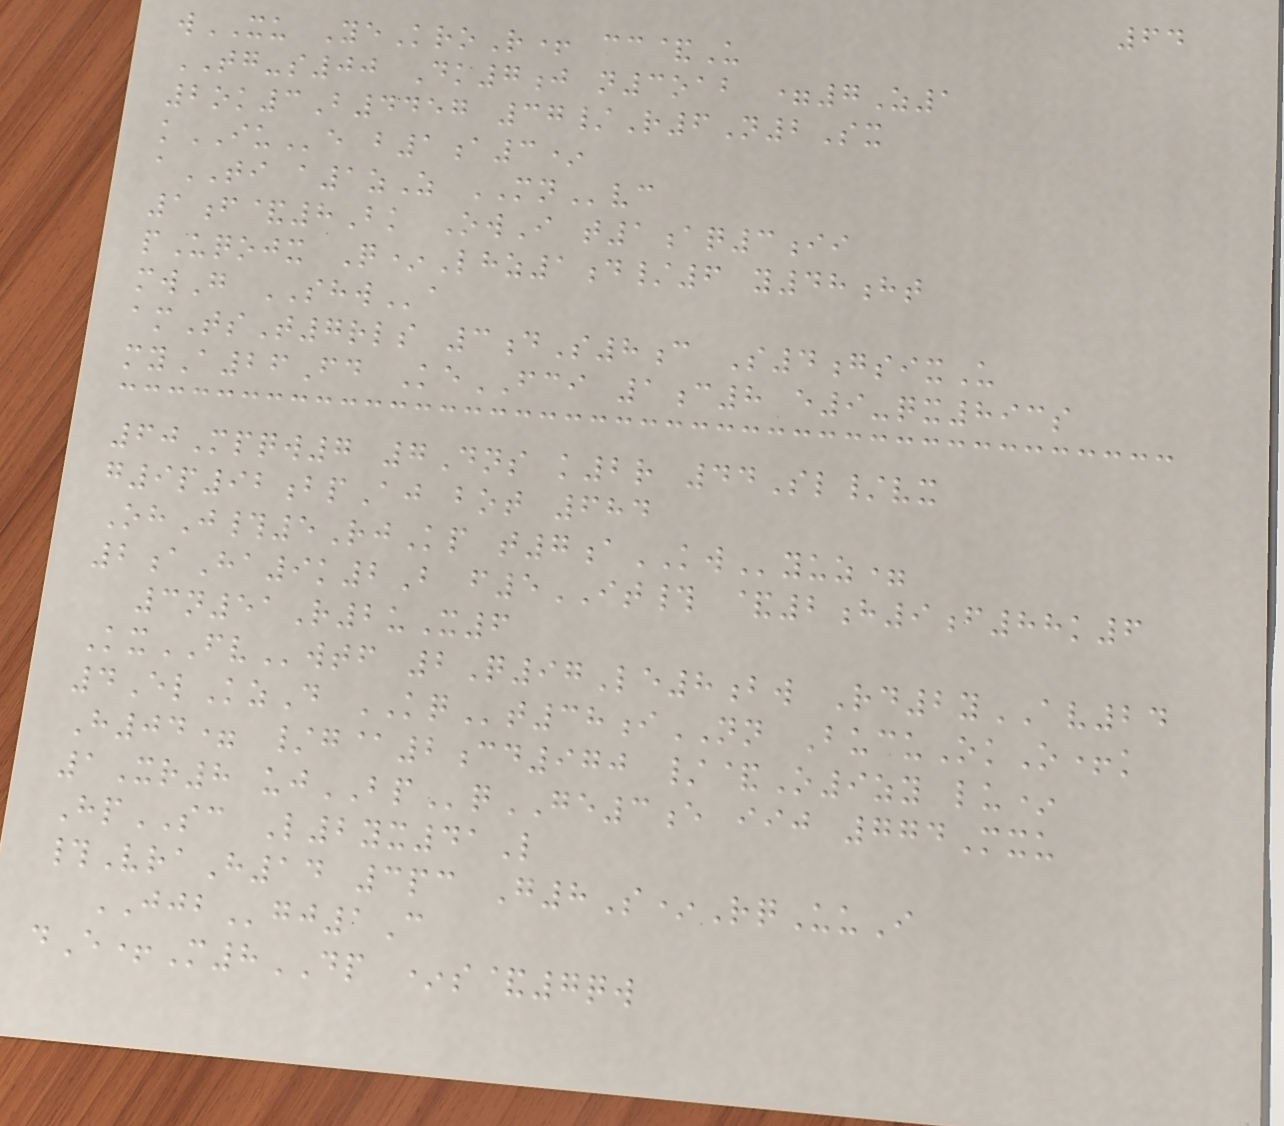64
wXU YeKroR+ cc&U
TG-s00 Dk7j n3oab =7Z1
2ok3B4457 37/R6N2Sx
kIUe b1a3*
aTI a1zZ MNvc
1f&8Bk OwI t1aq3ii
pUqojx Q*Lhz1d/6 y48ht
mwG SHWa
amTsT7rls 3dS8c S4gsixU
myA26Fd KeFCI 1c8 e9-qx893s
60Mpqw7 7Dns k2r 44Sl/vx
g9p92bpAj bot 684
OhJ#5RjKp t7aKWyuz=
2aHa9k2B f5IT# &2h9f88k6
3n51R2uX6
KxFVwtf 2Q97Le8bw Rd2yAV24
4ElKzD KQt38iNN BucuOkO+k
H04= /g@2cd970 /&O9zy lu*
1Xr8 ujBPqGE3e iij 774Mxu
HpSC L2yx41L
#VraH14 3pc G8S*RqUuI
JJBgj1C
dE+M8DP *s&7qw
